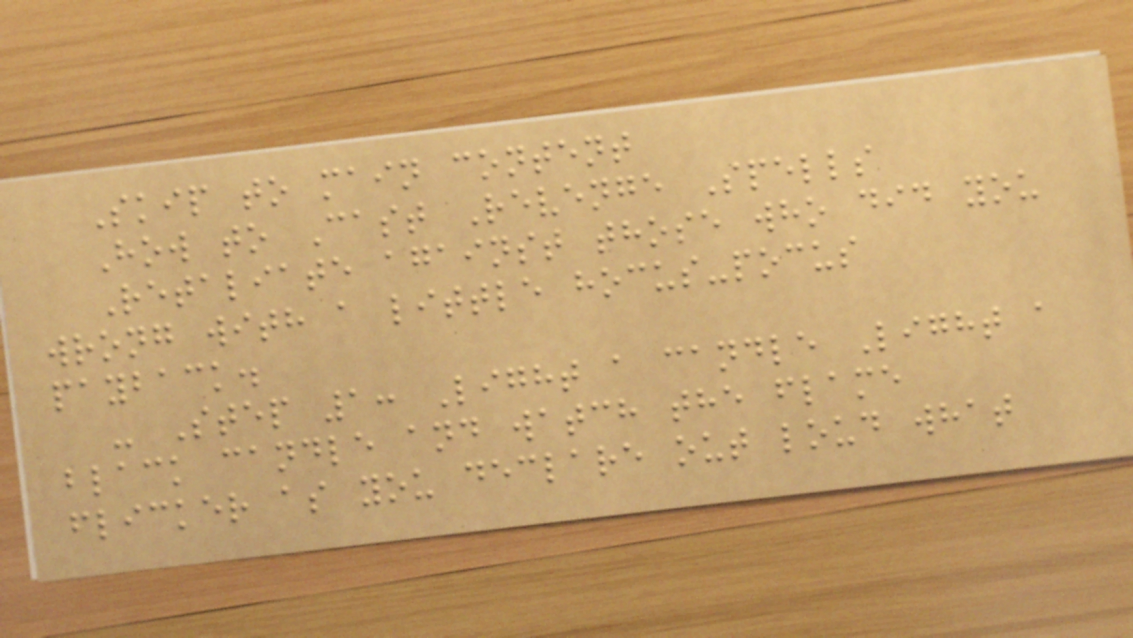Skip to main content
How to Cast Revenge Spells
Retaliate against those who did you
wrong with a little hocus-pocus
payback.
- Step 1: Light a candle Light a
black candle and watch the flame
flicker as you declare out loud what
